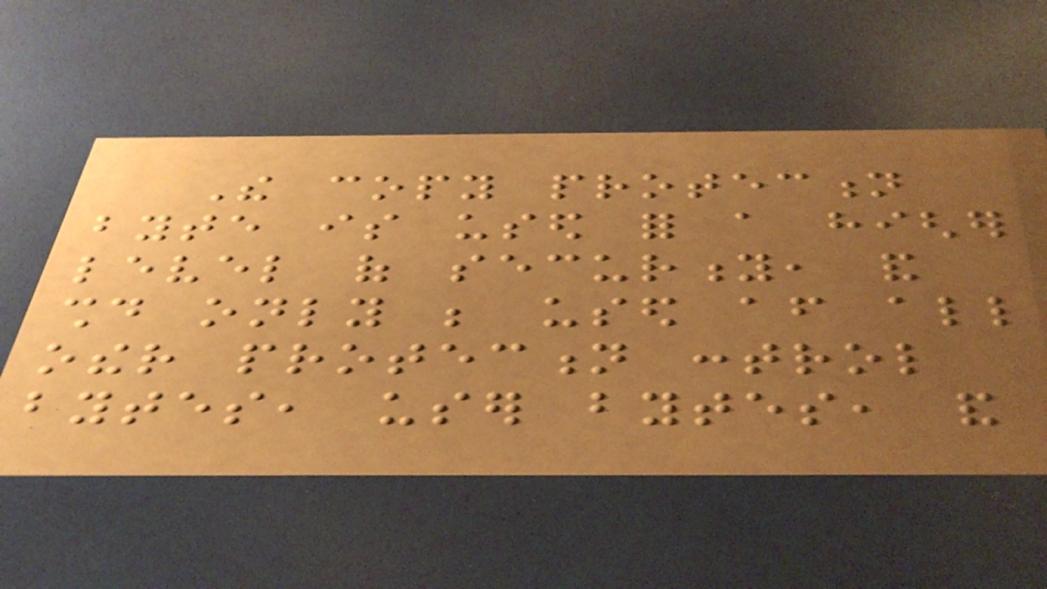The copy protection
byte is used for a higher
level of security, and
should only be used after all
other protection control
bytes, user bytes, and
